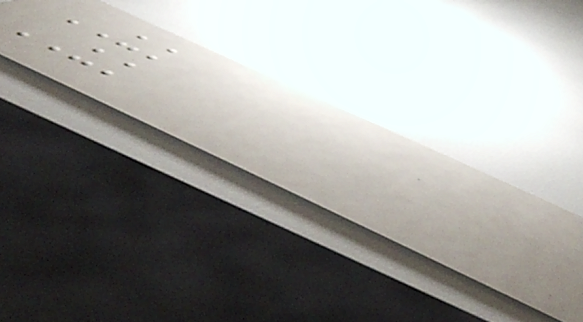UK
UK
